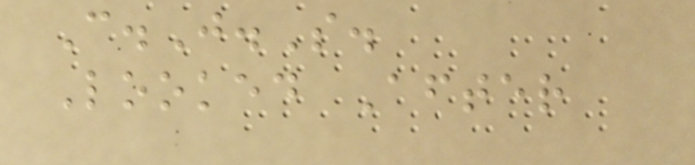C.J.S.
Looked After
